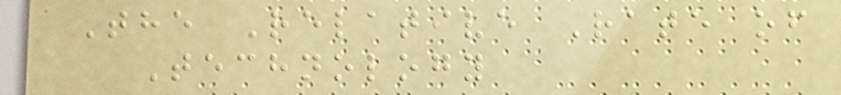The Relative Rate of
Technology
